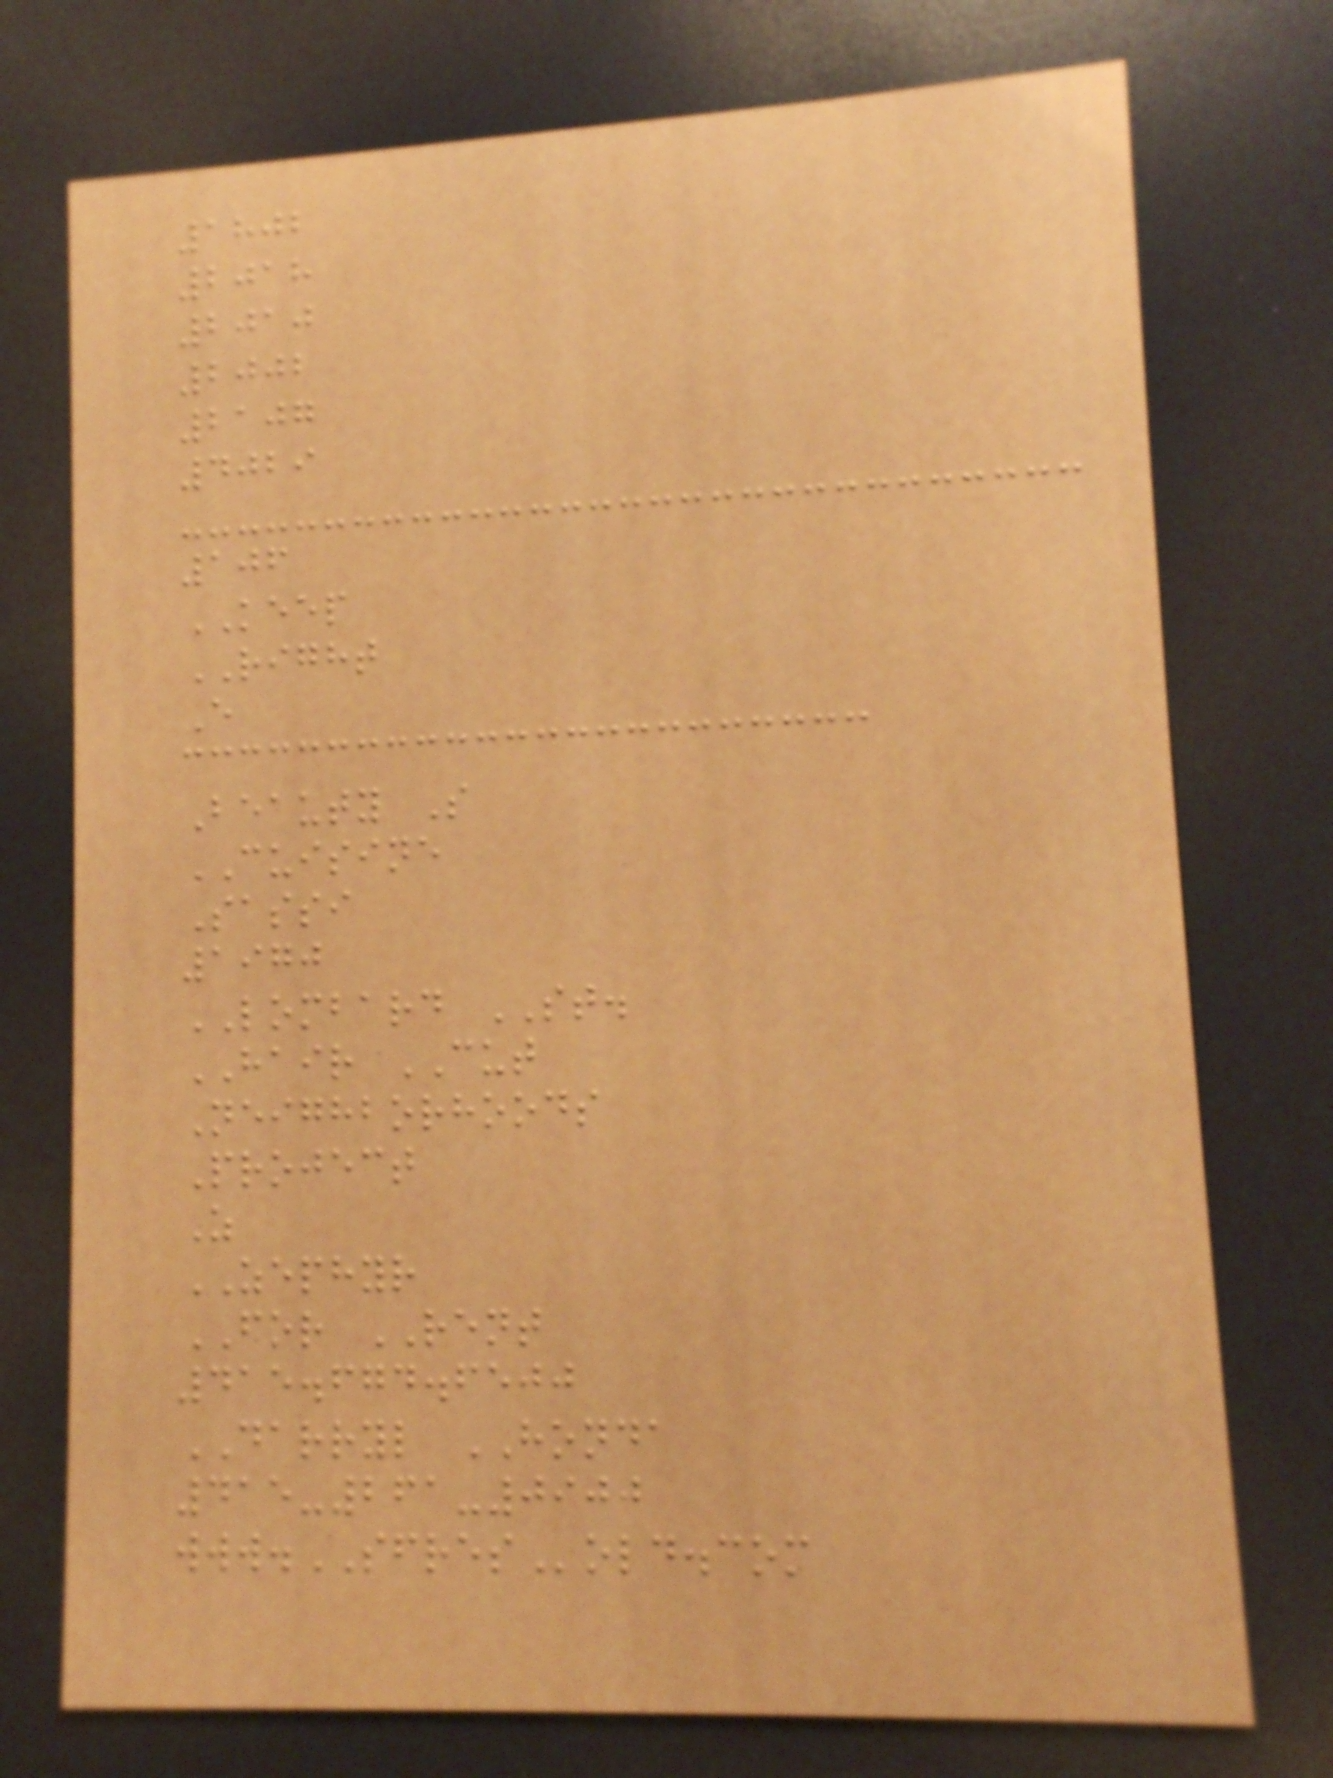1802
2018
2010
2002
2107
4029
106
KEEP
RIGHT
E
Beauty S
CUISINE
Sassi
1970
LOMBARD ST.
HAIR CUT
Neighborhoods
Project
Z
ZEPHYR
FOR RENT
415.674.6500
DARRYL HONDA
415-261-0900
www.SFRESold.com
